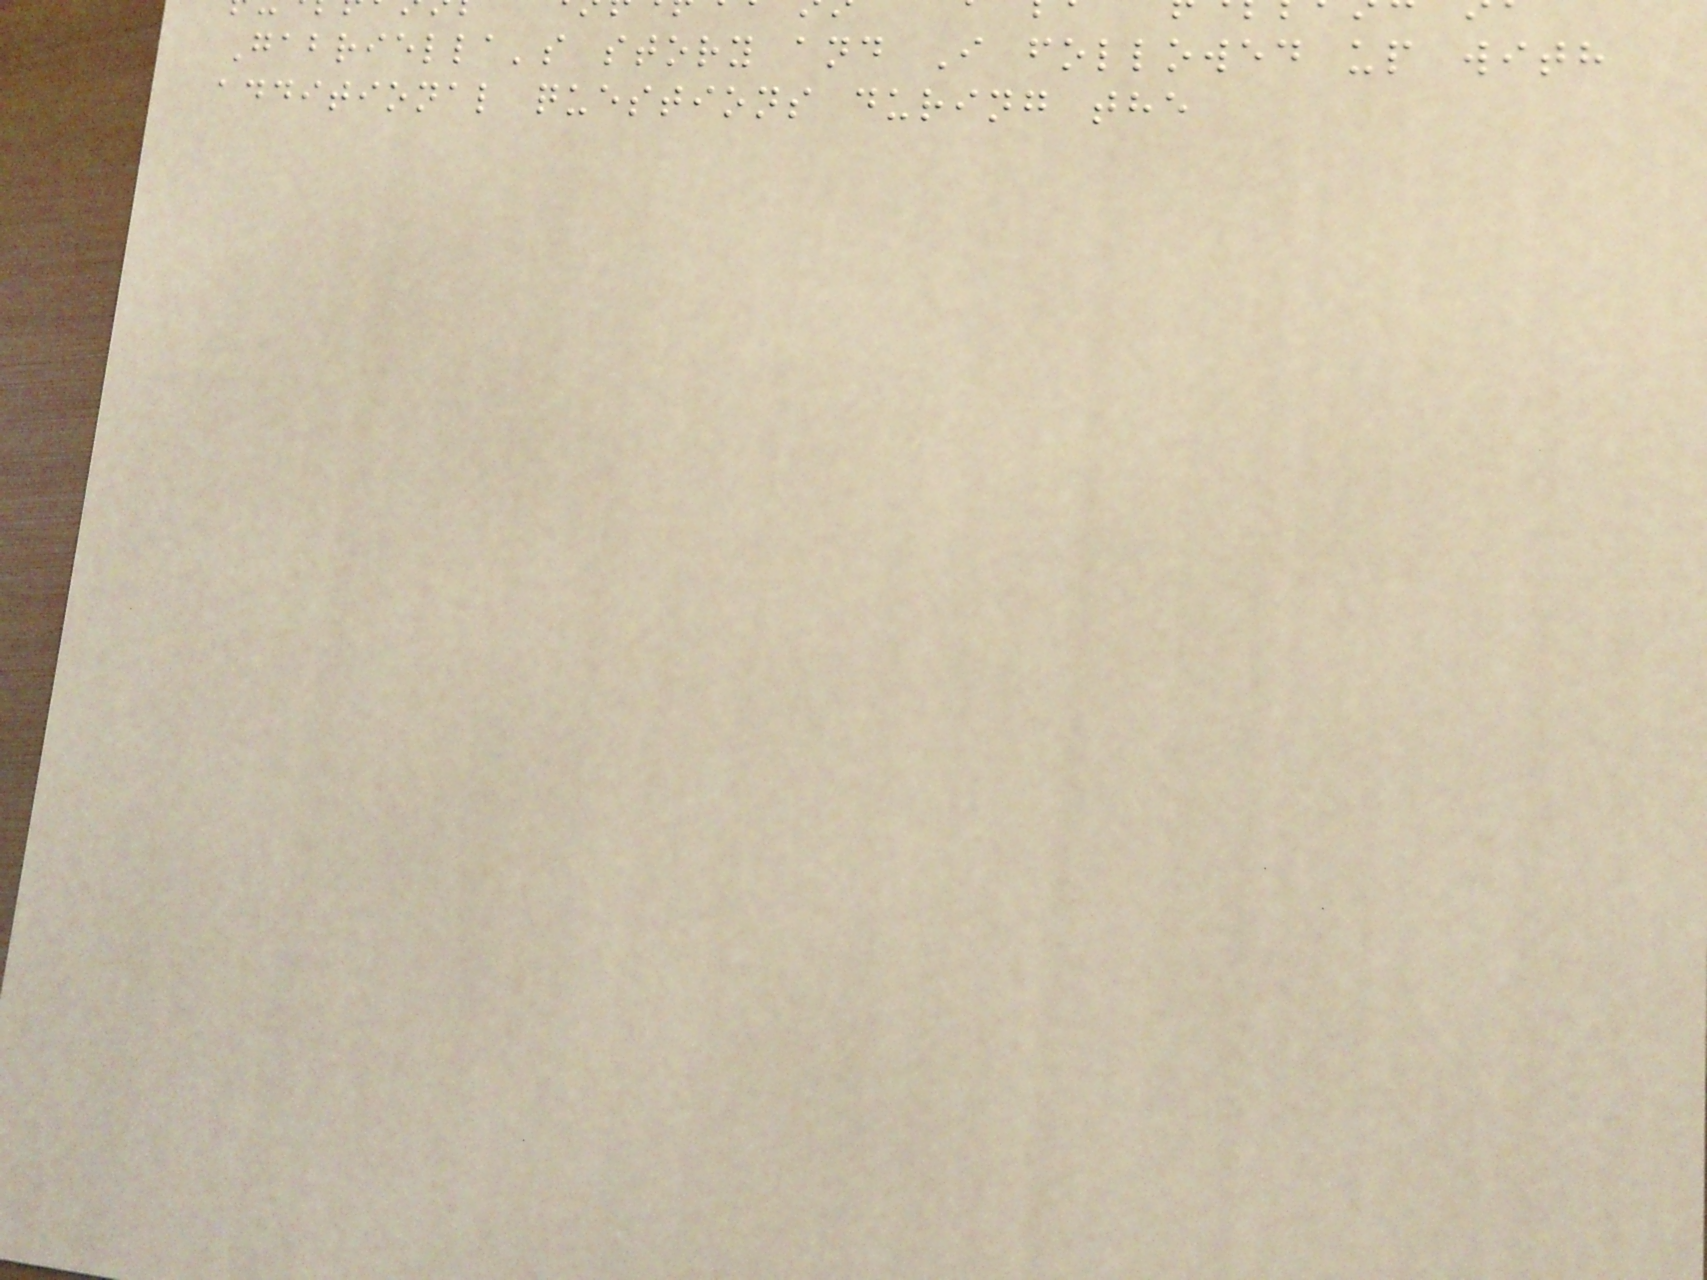Gabriella's story and I followed up with
additional questions during the
